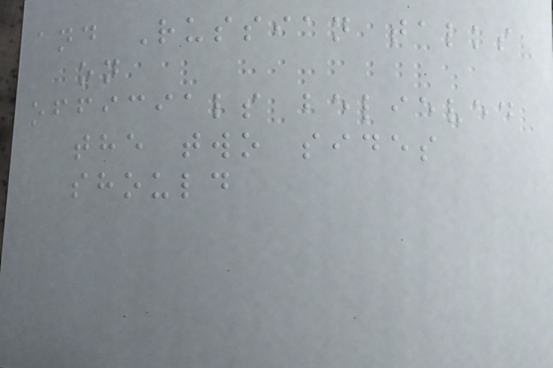and Russian talks
on
officials believed
the two sides
should
